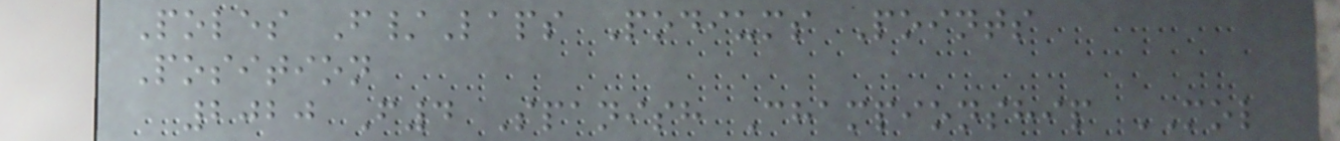Poles F/Laps Podiums Points
Position
2020 F4 Spanish Championship MOL
